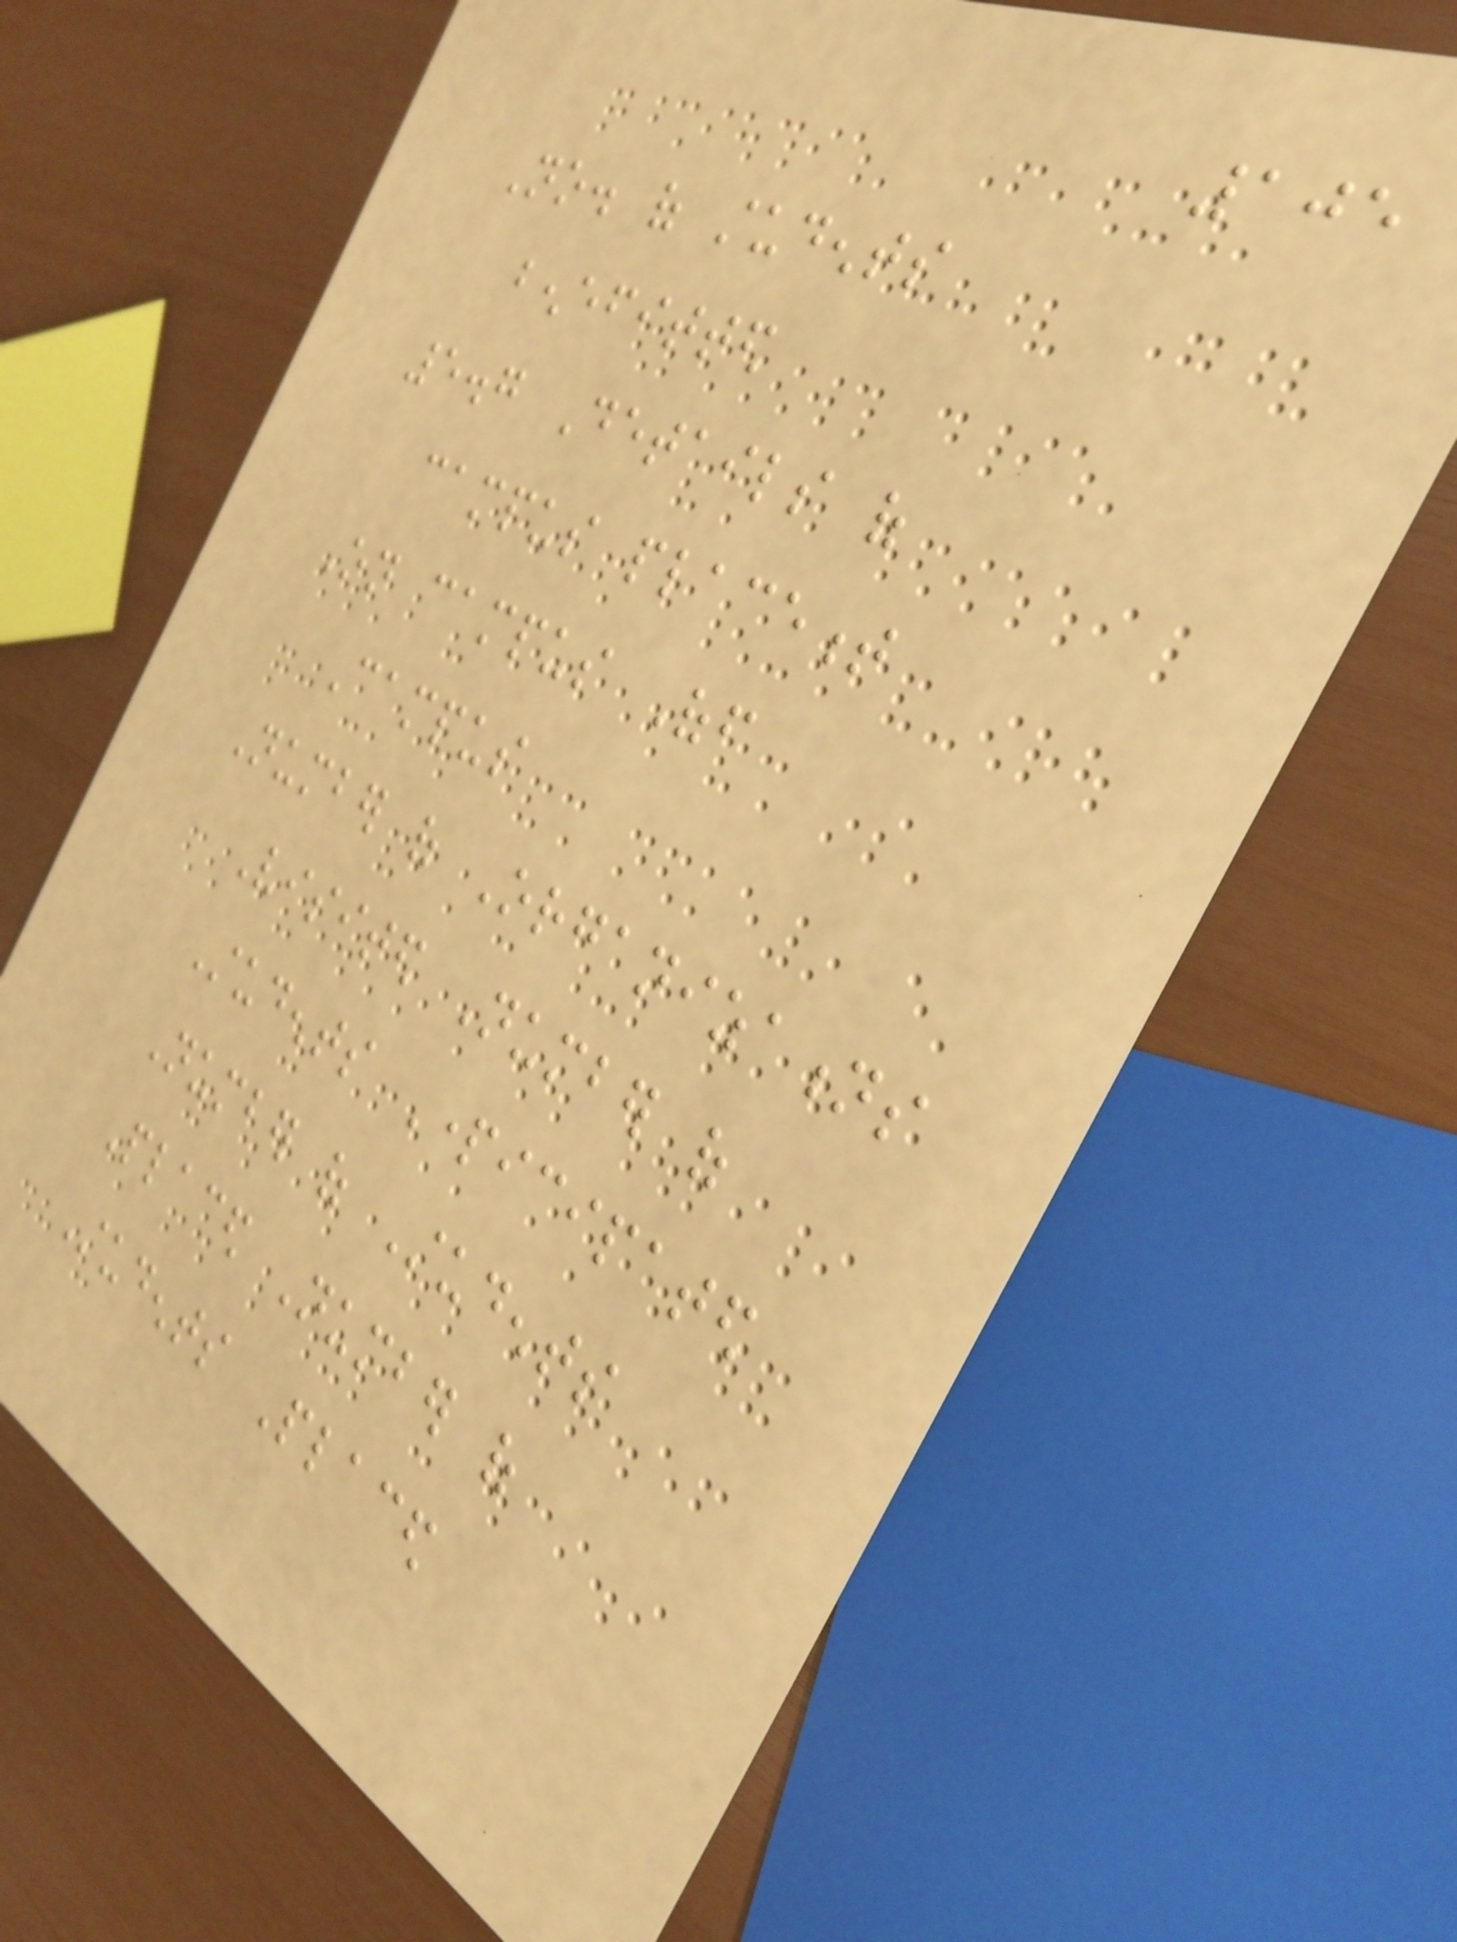105
No. of students
benefitted
5.7 Details of
campus placement
On campus Off
Campus
Number of Organizations
Visited Number of
Students Participated
Number of Students
Placed Number of
Students Placed
